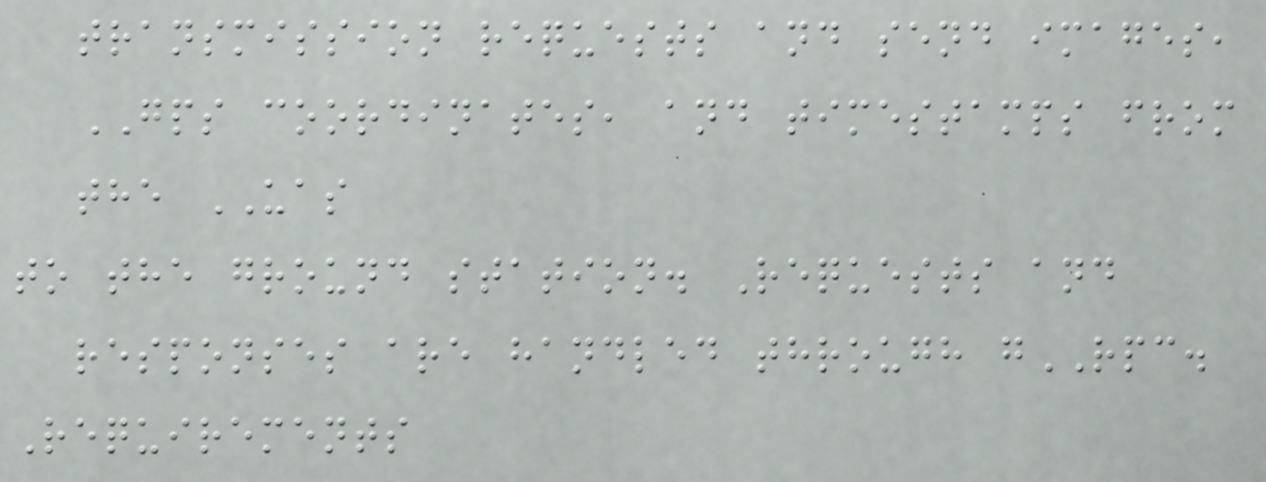transmission requests and send images,
GPS coordinates, and timestamps from
the UAS
to the ground station. Requests and
responses are handled through gRPC.
Requirements
